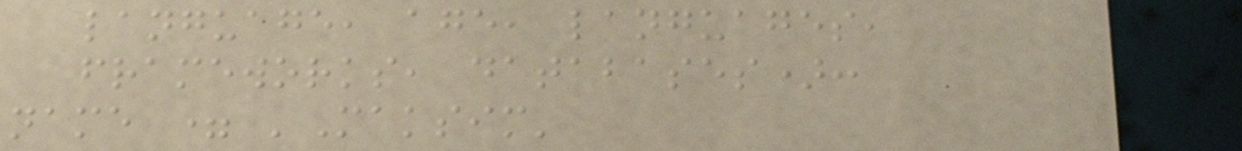language, age, languages,
frameworks, databases):
name = 'Maksim'
